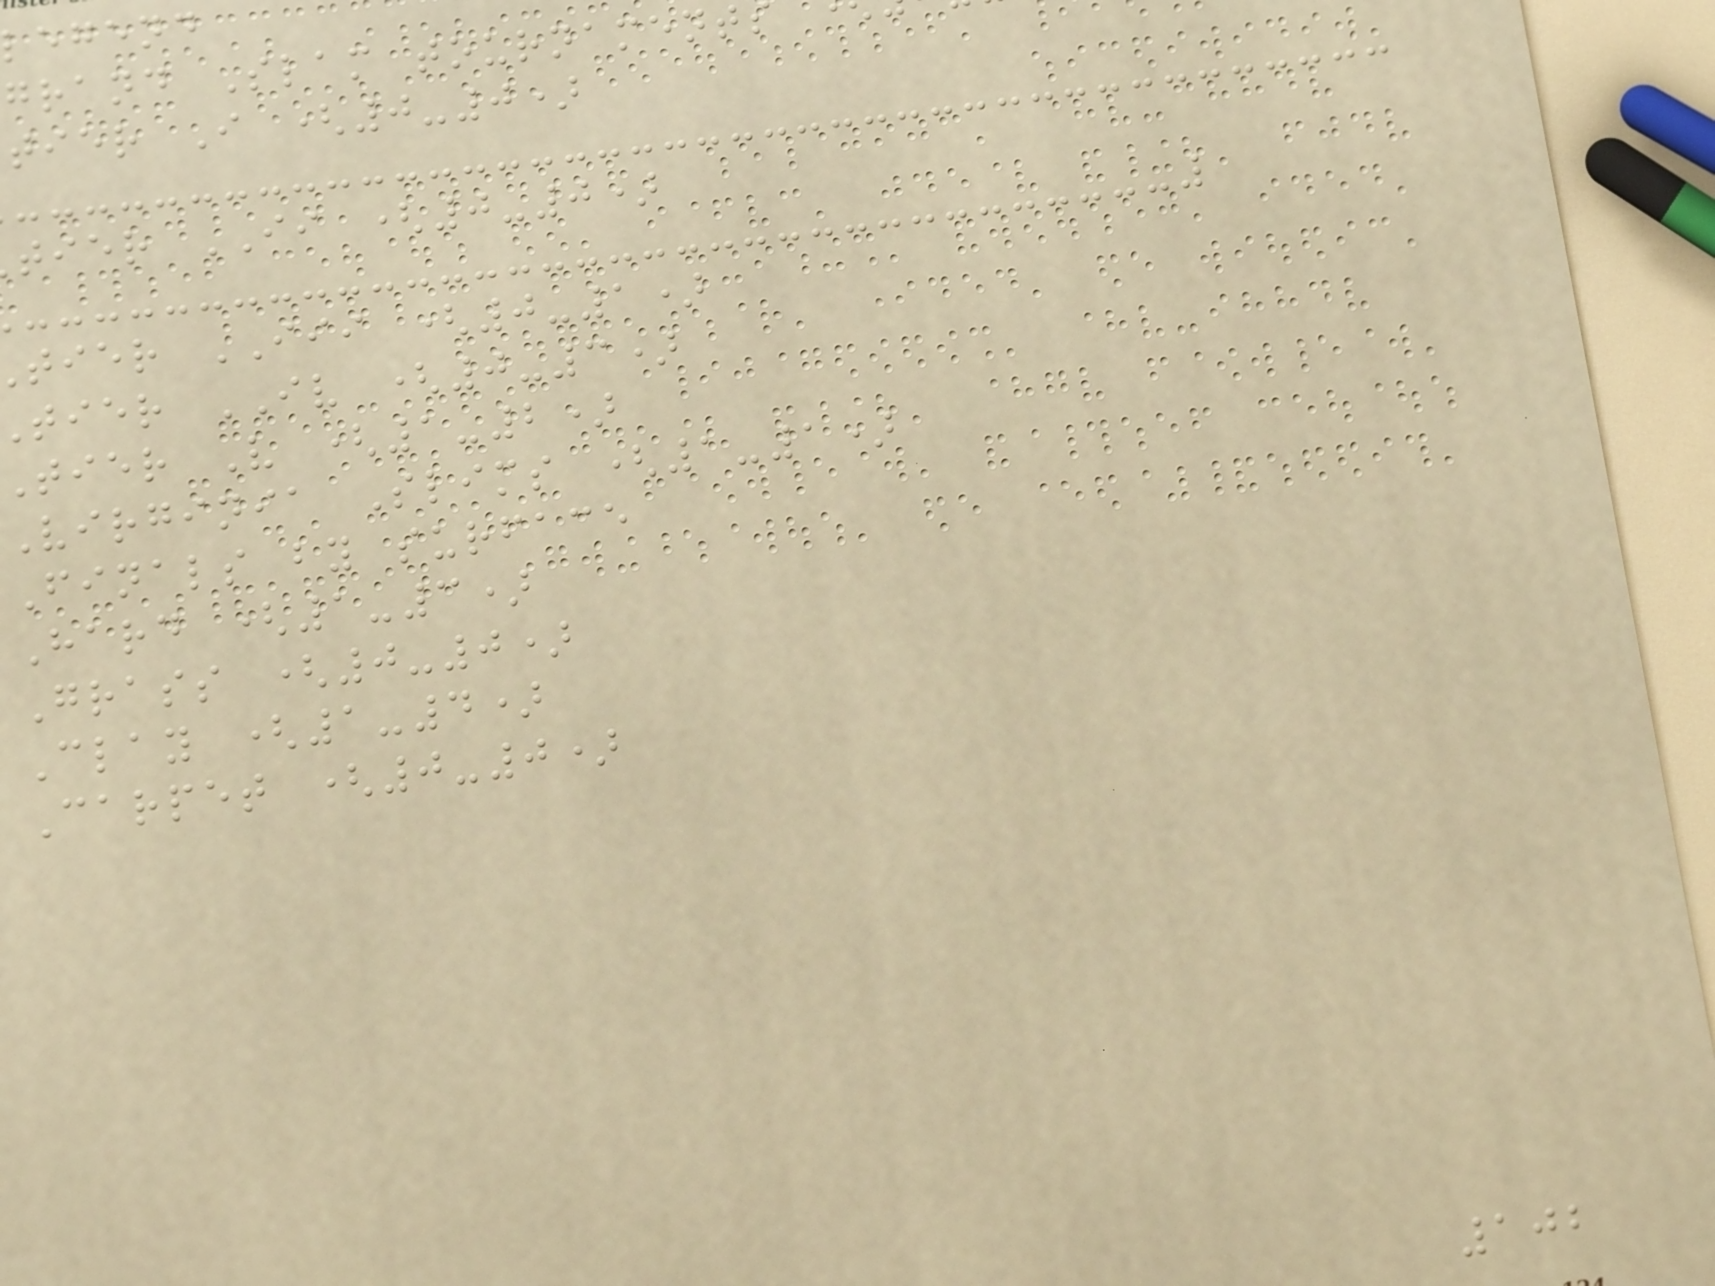egend
grand Slam tournament
tier I (0-0)
tier II (0-0)
tier III (0-1)
tier IV (0-3)
tier V (1-2)
Virginia Slims (1-1)
Finals by surface
Hard (1-3)
Grass (0-0)
Clay (1-4)
Carpet (0-0)
102
